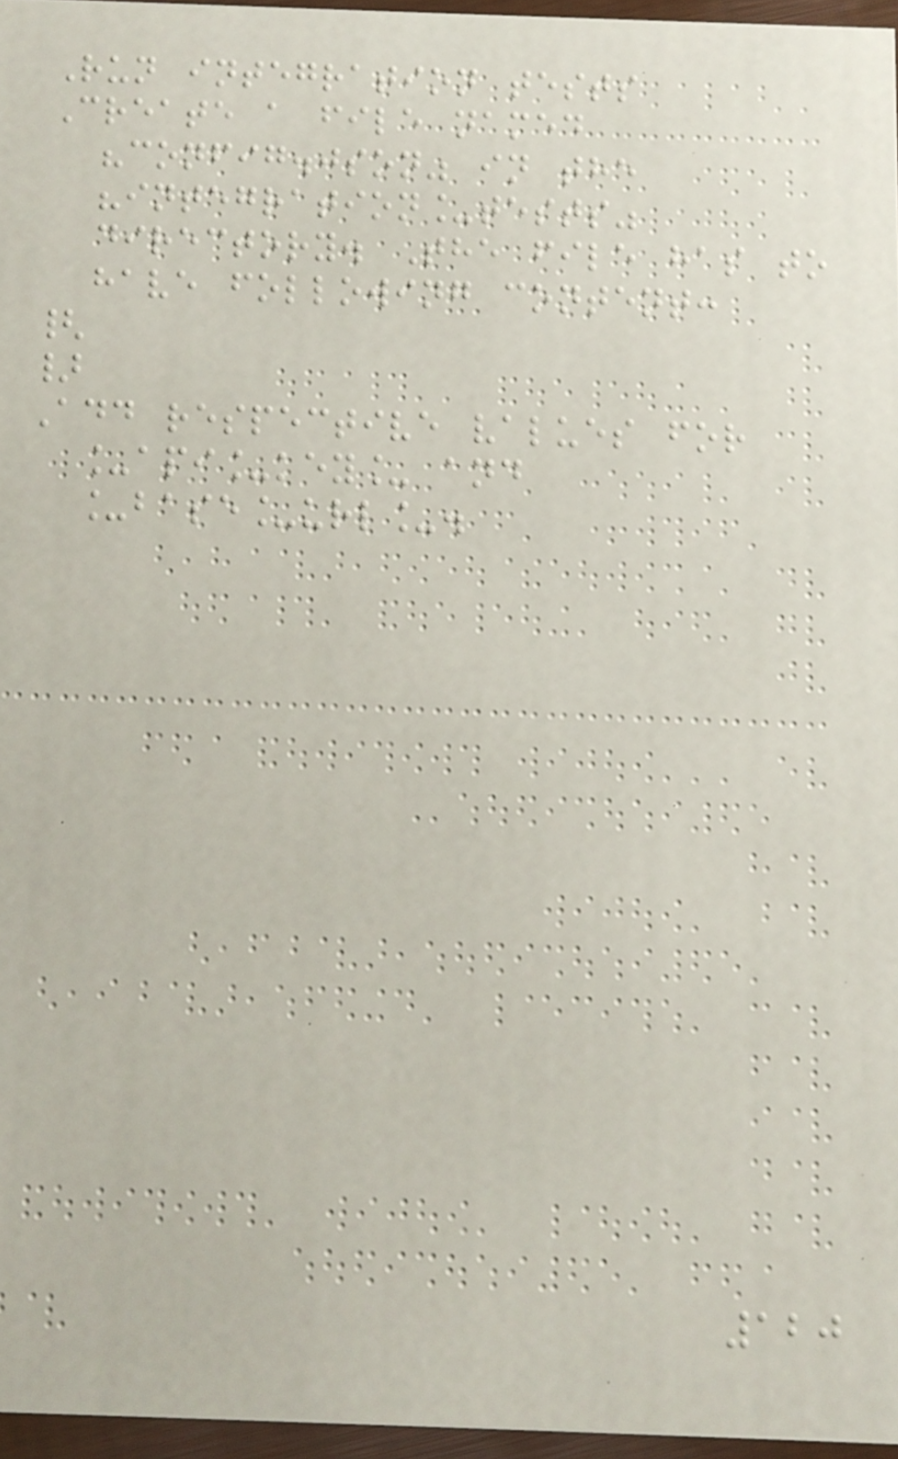Run integration tests
Create a file named
"config.json" in the
"integration_tests"
directory. The file has to
have following content:
{
}
Add respective values for
_api_key_ and
_base_url_.
120
